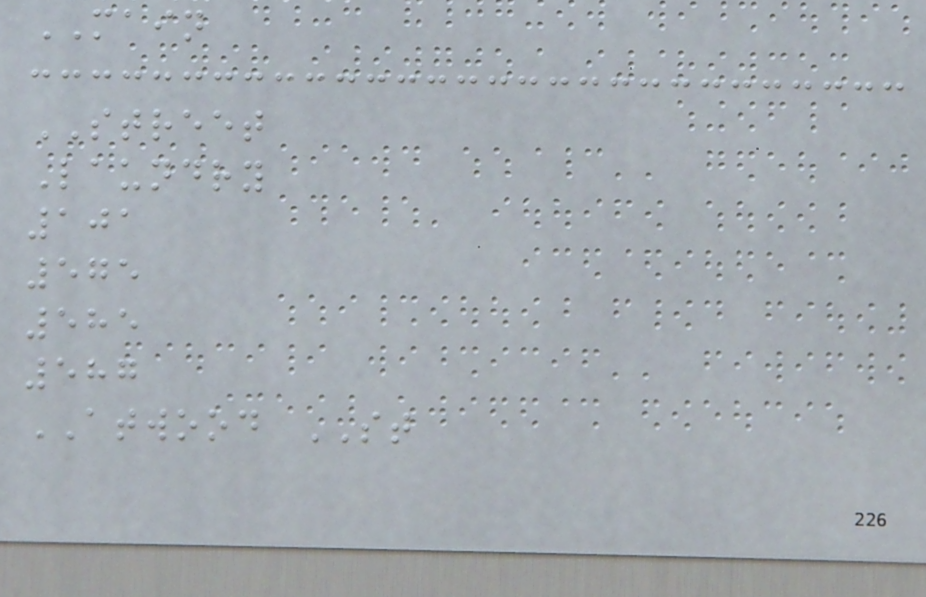MAIN
STREET
Laundry
101
575
585
587
ATWOOD ST
